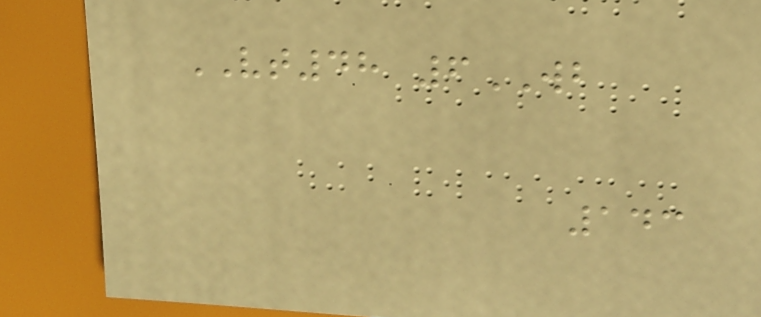VT48 6WB
143
